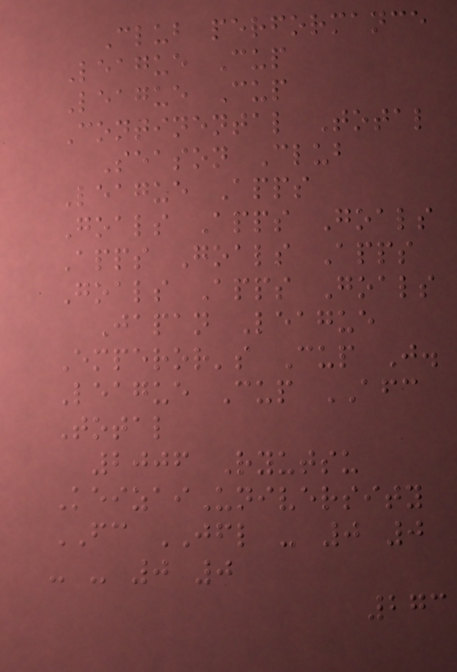Club performance
League Cup
League Cup
Continental Total
Season Club
League Apps
Goals Apps Goals
Apps Goals Apps
Goals Apps Goals
Japan League
Emperor's Cup J.
League Cup AFC
Total
2006 Ryutsu
KeizaiUniversity
FC JFL - 0 0
- - 0 0
273
